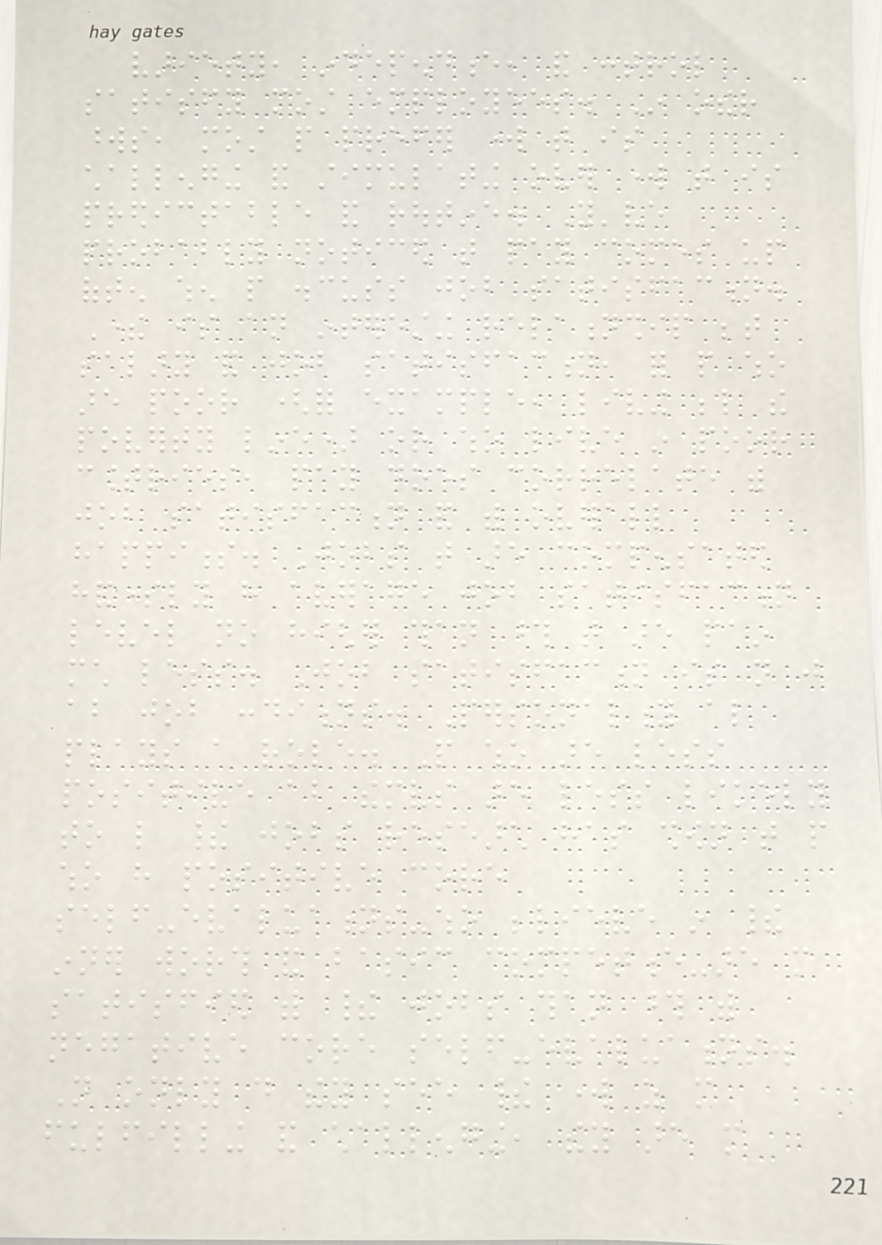variety, independence, and control
satisfy most employees. In other
words, most people prefer work that is
challenging and stimulating over work that is
predictable and routine. You've
probably noticed that pay comes up
often when people discuss job satisfaction.
There is an interesting relationship between
salary and job satisfaction, for people who
are poor (for example, living below the
poverty line) or who live in poor
countries, pay does correlate with
job satisfaction and with overall
happiness. Jobs that are compensated
handsomely have average job satisfaction
level no higher than those that are pain
much less. Job satisfaction is not just
about job conditions. Personality also
plays a role. People who are less
positive about themselves are less likely
to like their jobs research has shown that people
who have positive core
self-evaluations-who believe in their
inner worth and basic competence-are more
satisfied with their jobs than those with
negative core self-evaluations.
Not only do they see their work as more
fulfilling and challenging, they are more
